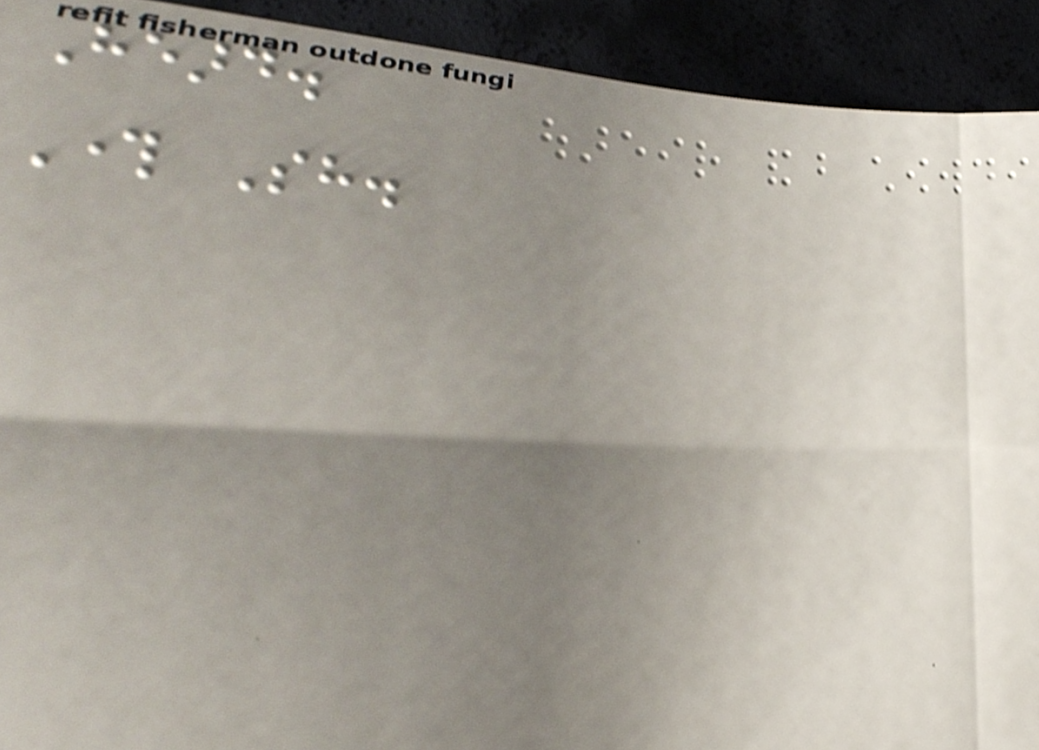Heard.
Through Sh.
